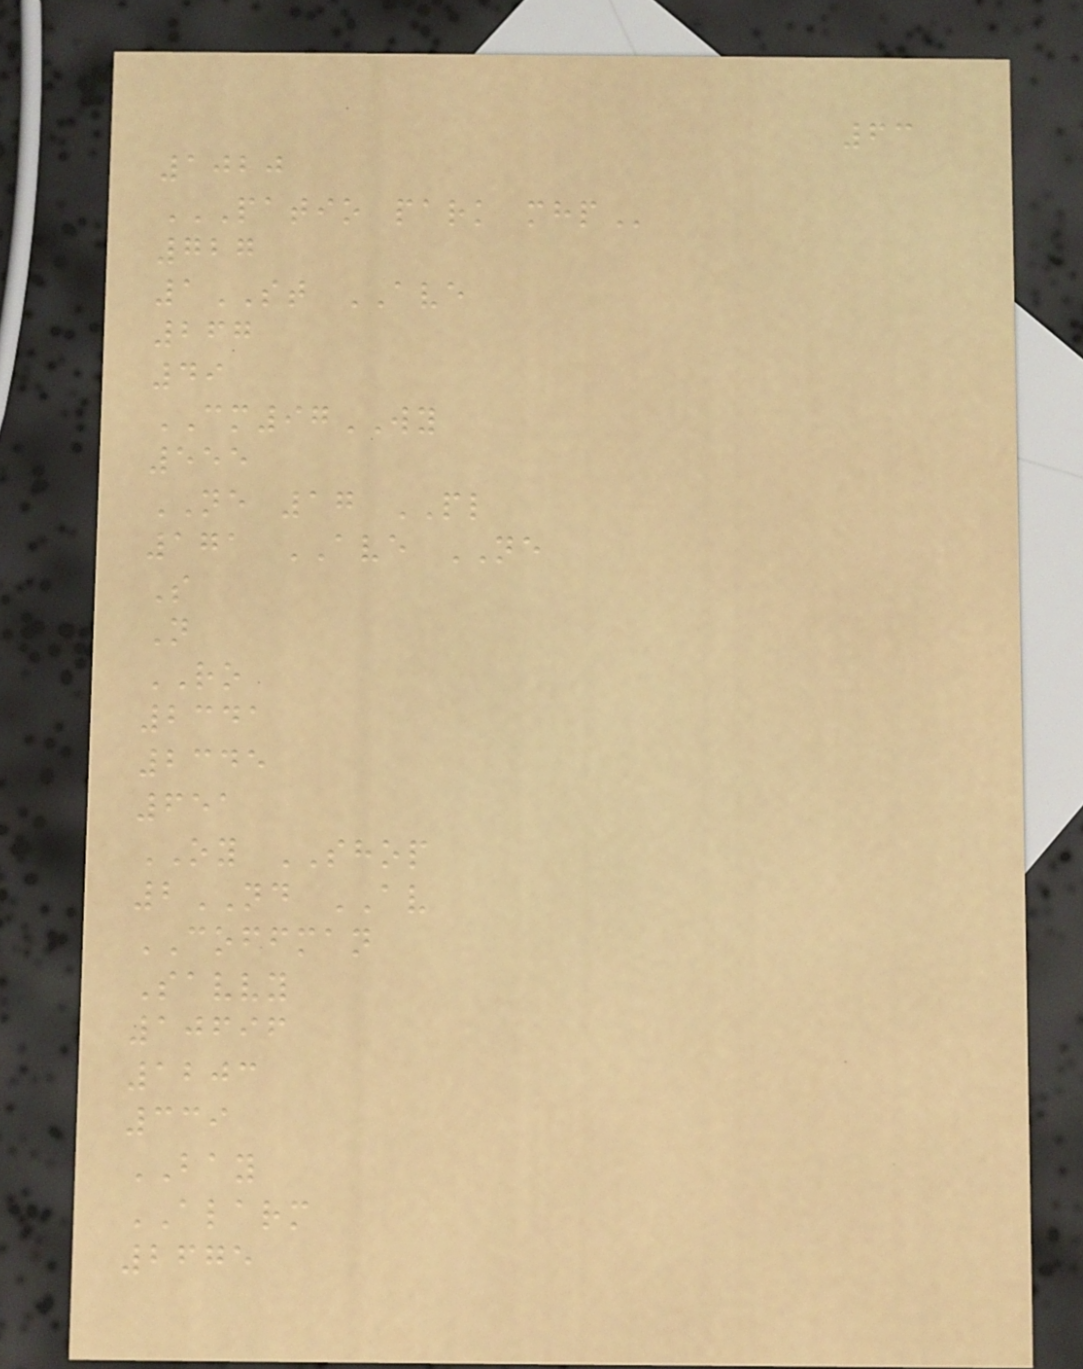63
1020
PATIO PARK MHP
727
1ST AVE
267
49
CM97WY
555
NE 17 PL
171 AVE NE
S
N
RO
2341
2345
651
OY SHOP
2ND AV
COFFMAN
Savvy
10696
1203
339
BAY
ALARM
2675
